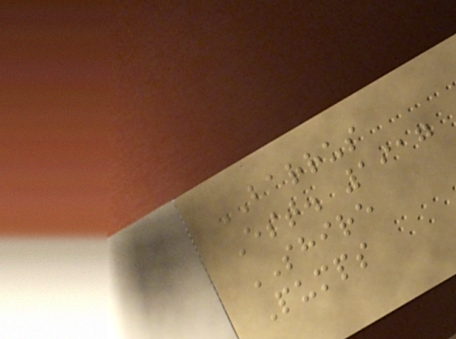BARRUS
Est. 1917
SHIRE
Pumps
